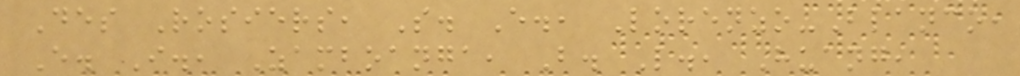Des Rosiers, S. E., Lorenzo-Blanco,
E. I., Zamboanga, B. L., Huang,
